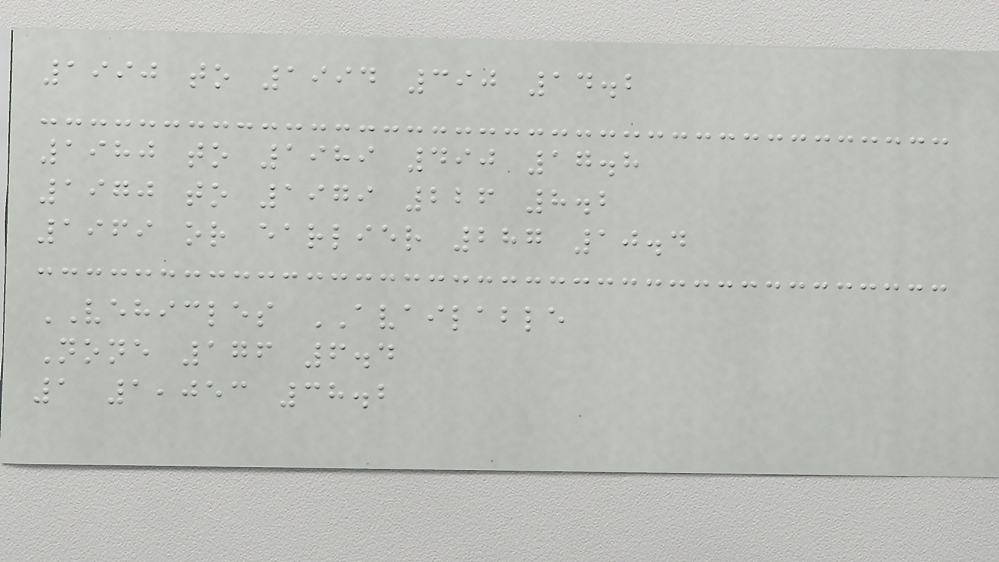1990 to 1994 390 14.2
1980 to 1989 490 17.8
1970 to 1979 226 8.2
1969 or earlier 287 10.4
VEHICLES AVAILABLE
None 176 6.4
1 1,053 38.2
